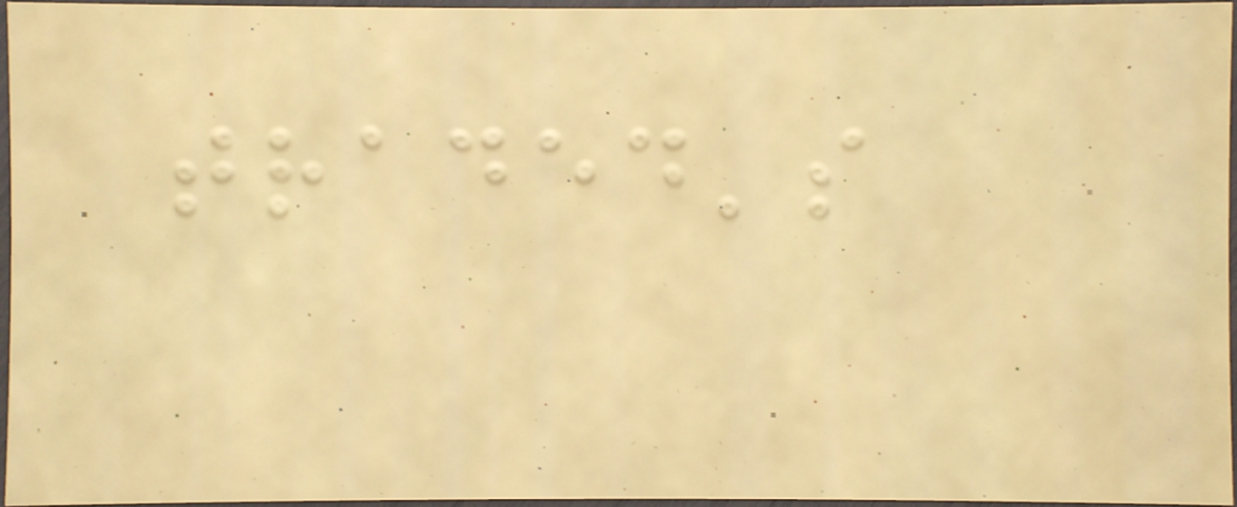traded's
